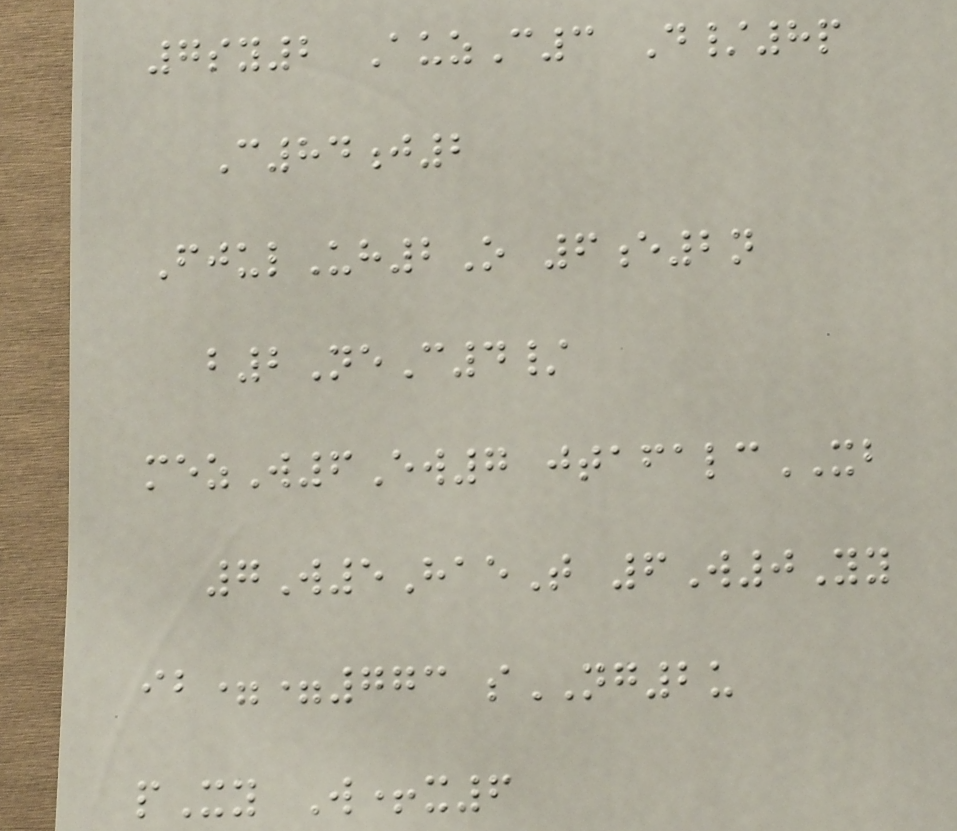7sy2 AuzC3 D/8p
C84j2
FjulUh2O 6e2n
b2NeC4/
mezW6Ew7 jtafalcXB
7W5HaeT 6W0Yy
ib==773 sNG2u
pXy W+x6
